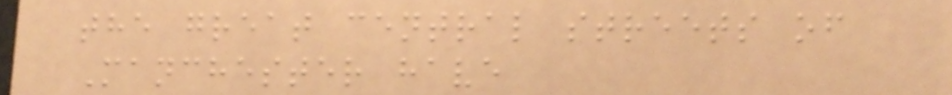the great central streets of
Manchester have
